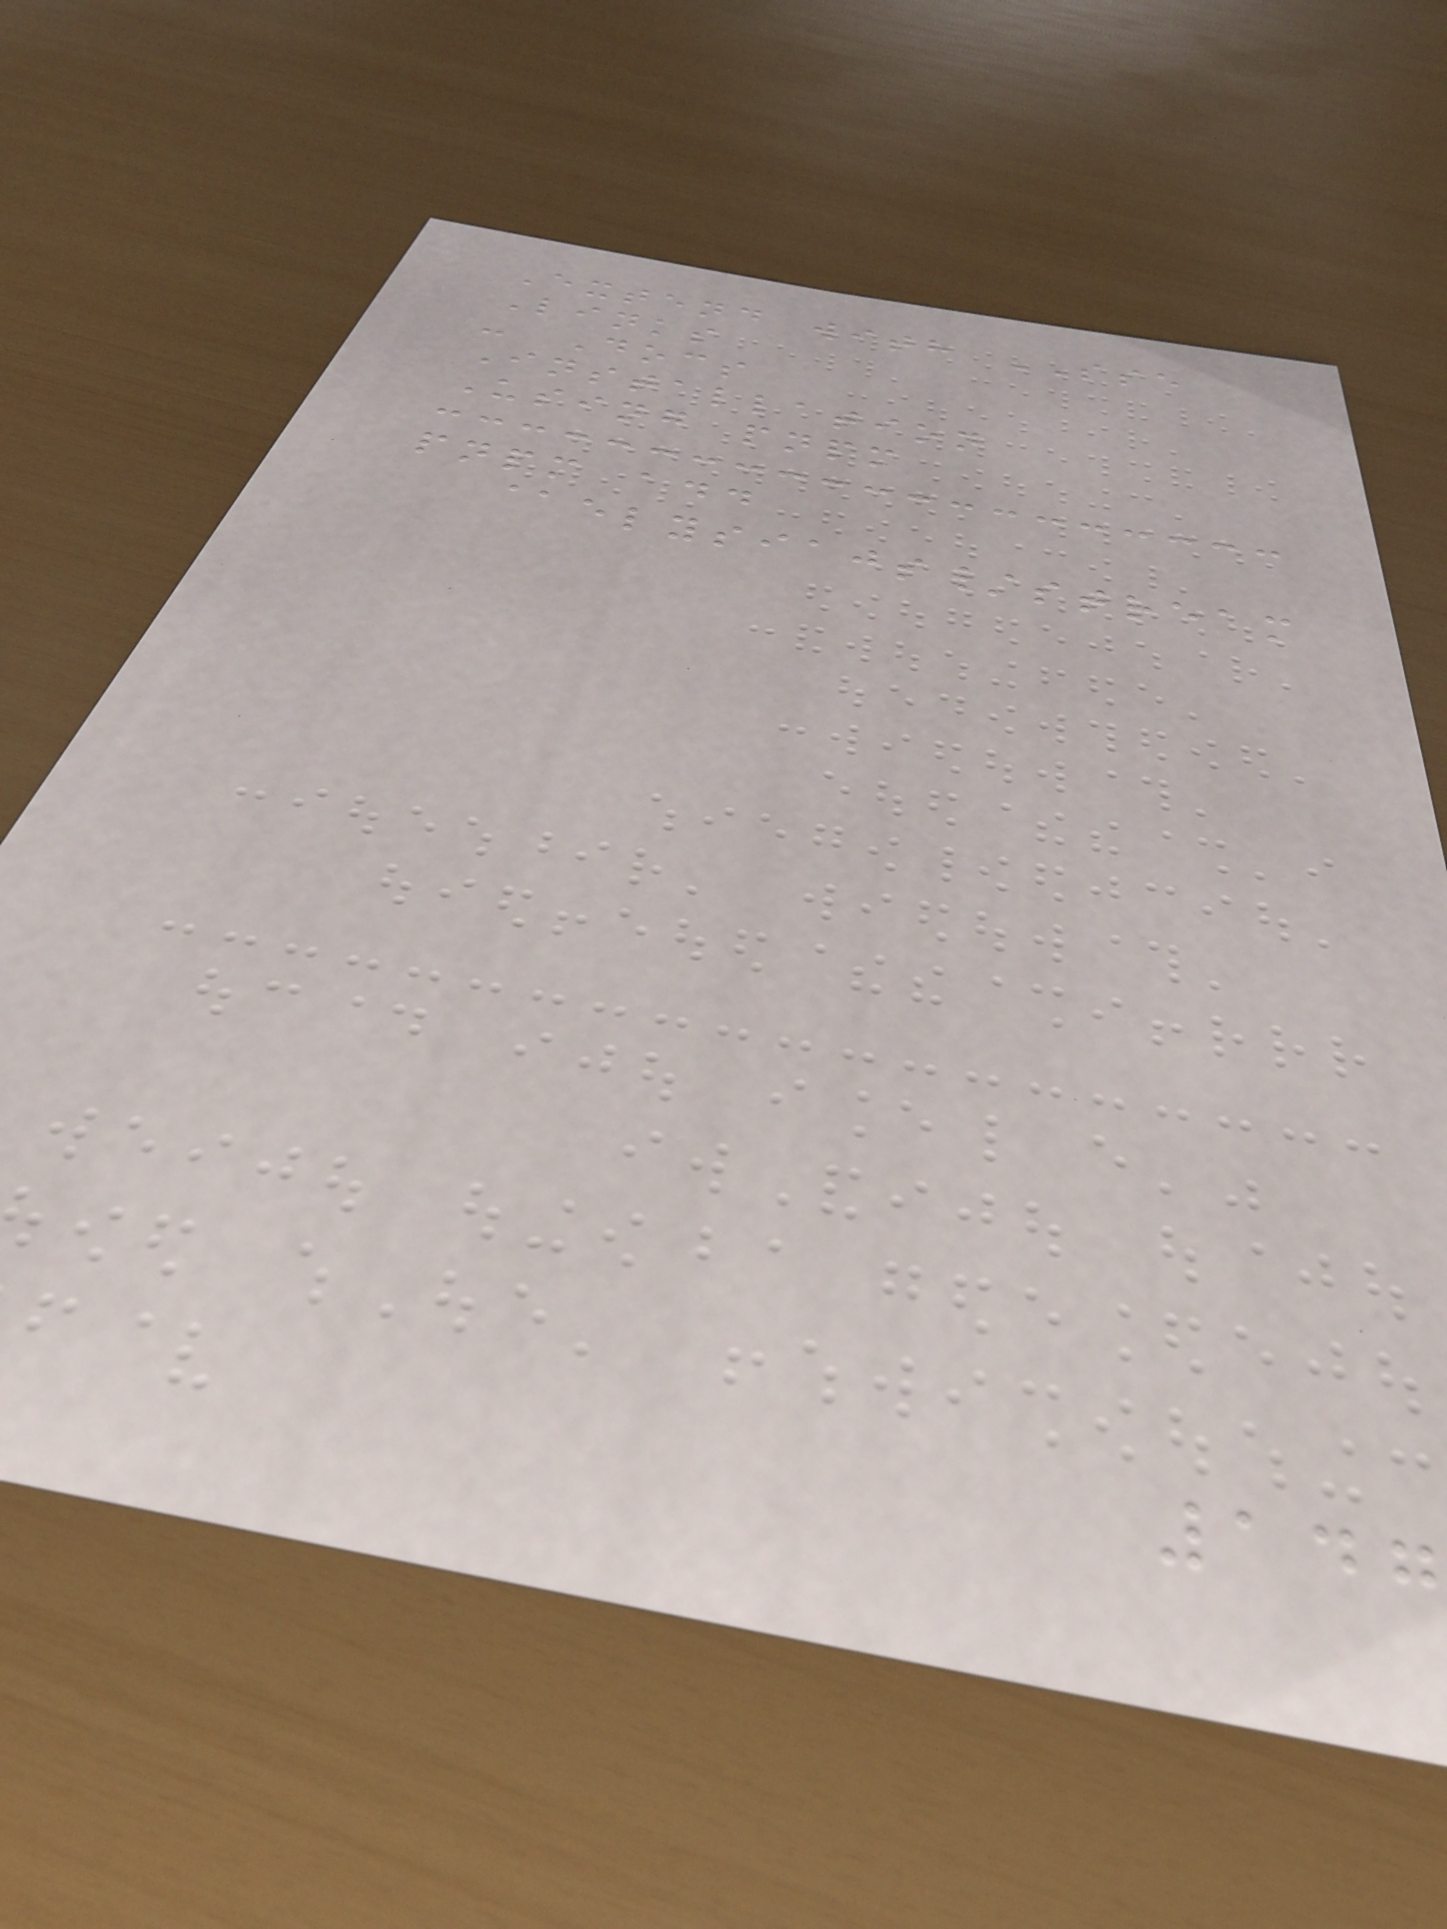Extend with SSE
Links
- Docs
Installation
Using pnpm
pnpm add
@elysiajs/stream
147
